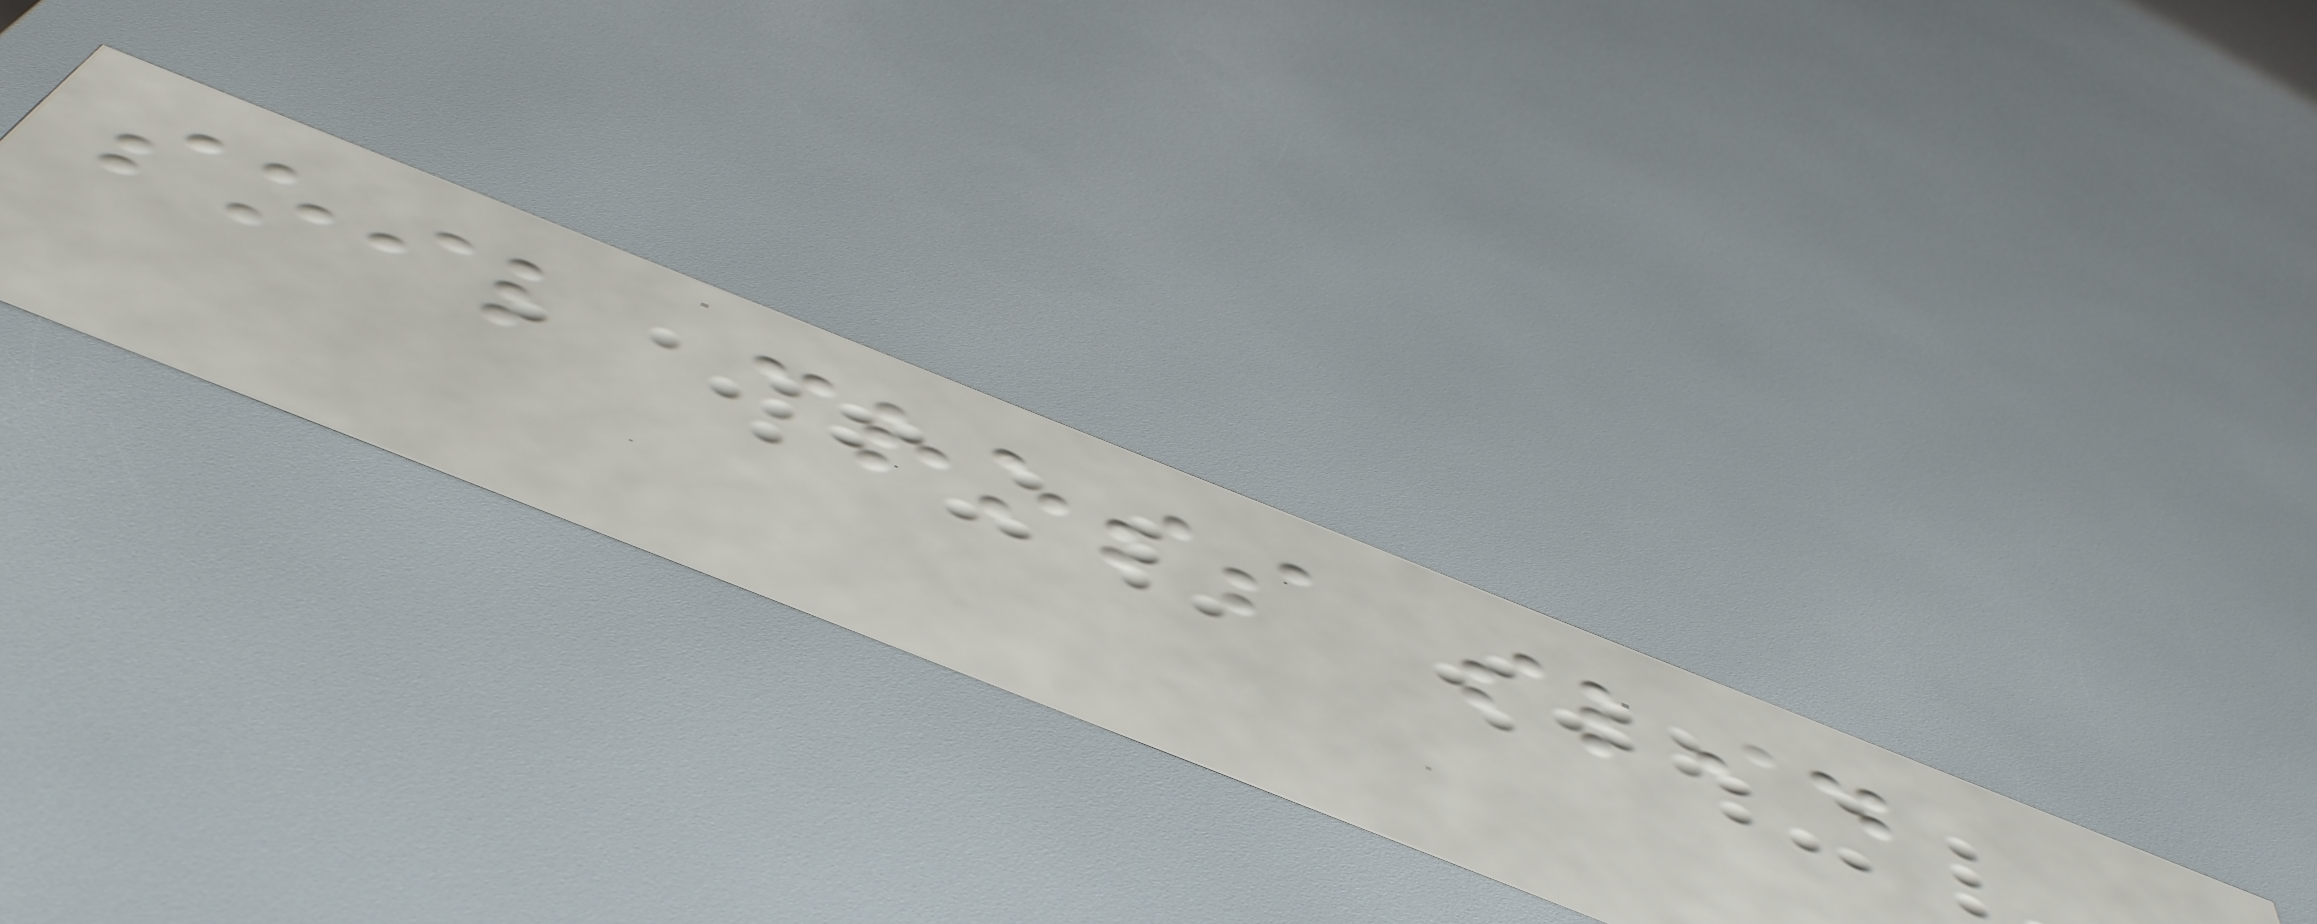soil cross slid
